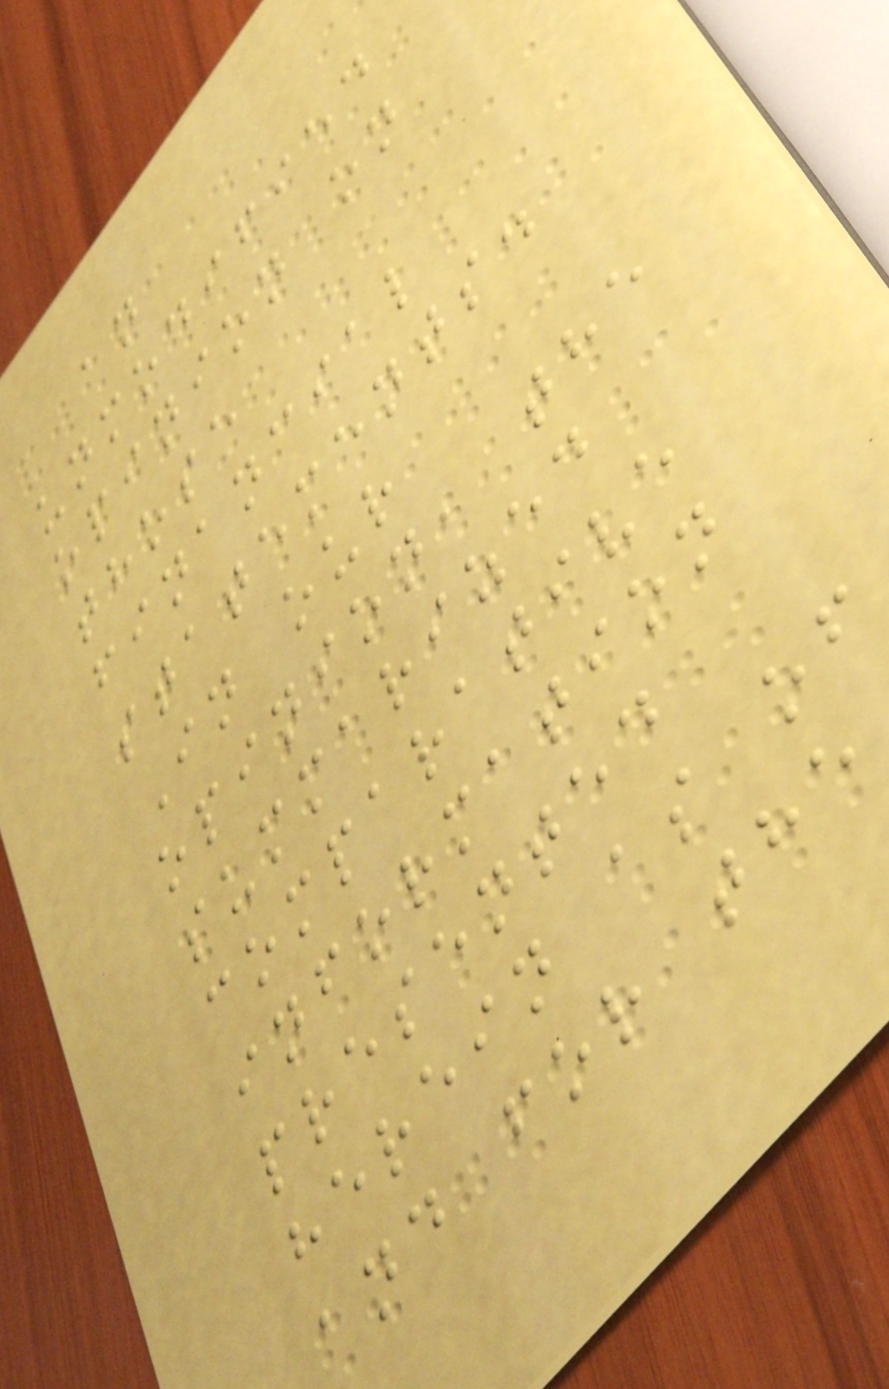an
unmodified
opinion on
those
financial
statements.
In our
opinion, the
summarized
comparative
information
presented
herein as of
and for the
